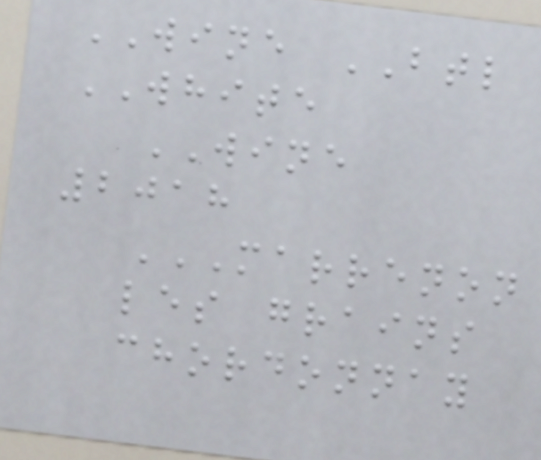WINE BTL
WHITE
WINE
2018
MARRENON
LES GRAINS
CHORDONNAY
